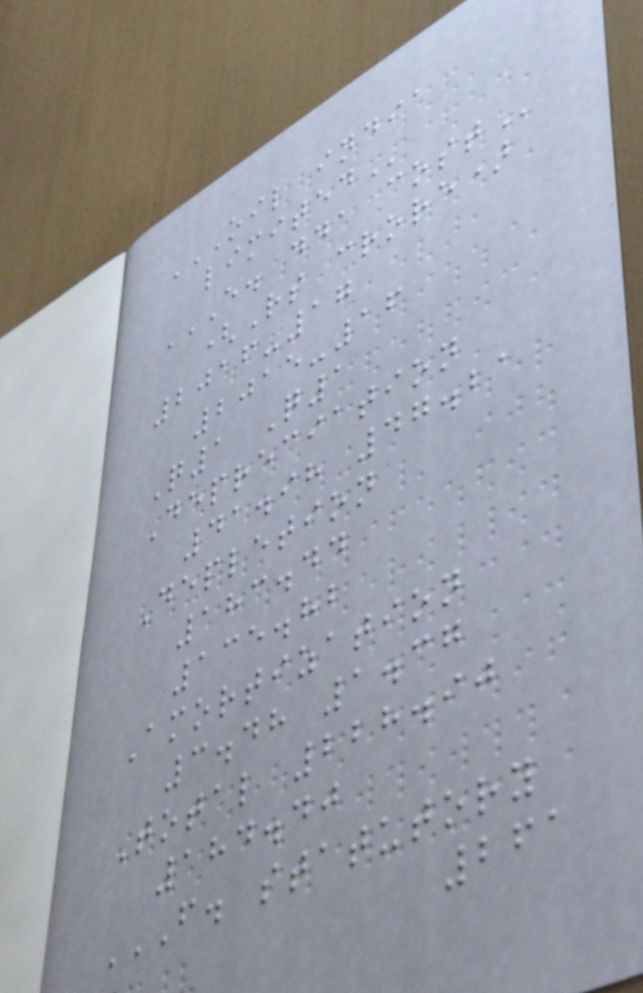OIL INDIA
LIMITED
E. DDA COST
(Rs crore)
2016-17
2015-16
Q1 Q1
Depreciation
41.98 47.21
Depletion
183.44
135.82
Amortization
3.48 1.37
Total 228.90
184.40
F. STATUTORY
261
